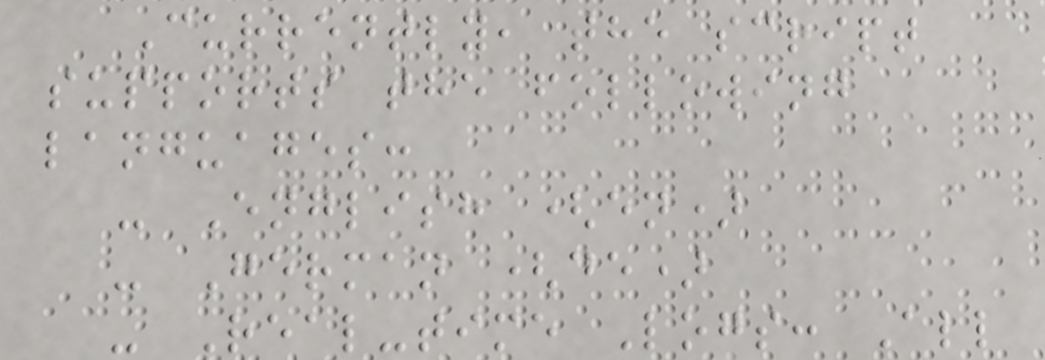Currently, the script
supports the following
languages:
- English (en)
- German (de)
- Real-time Logs: All
